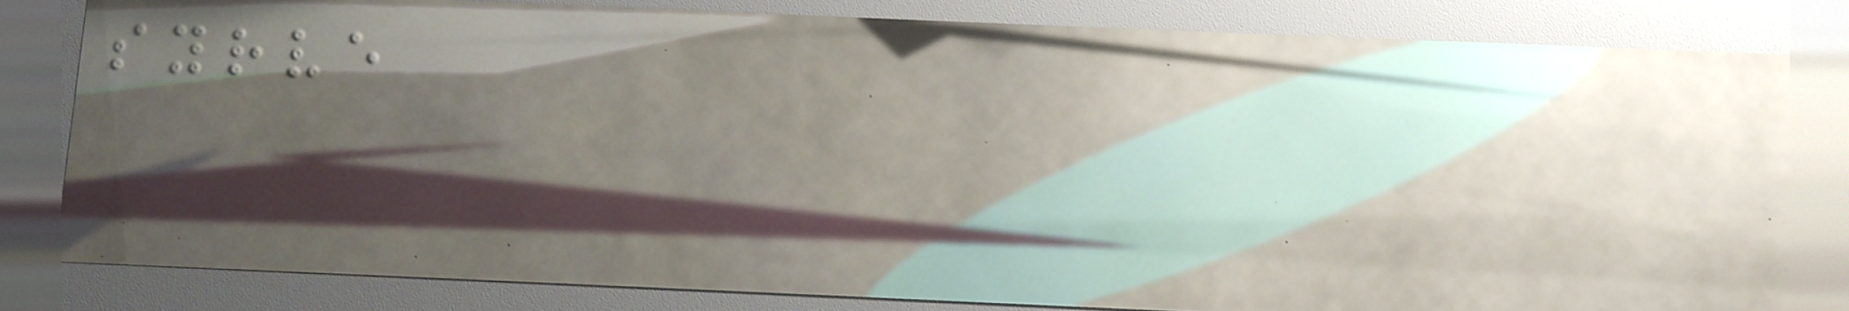syrve
